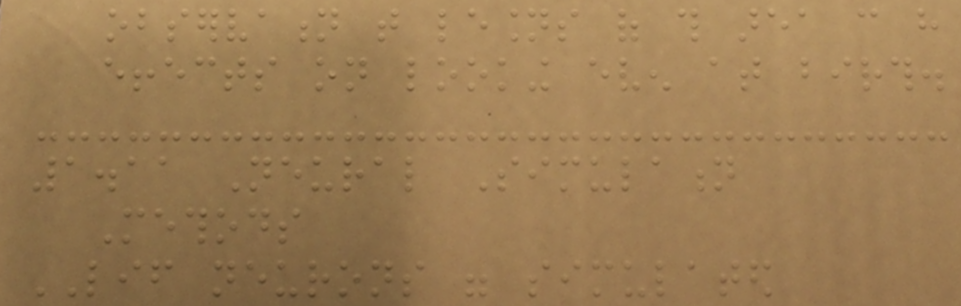observation that lesions of this area can have
effects on looking even at birth.
1.11 Neural Simulation
Methods
LIF neurons were simulated
